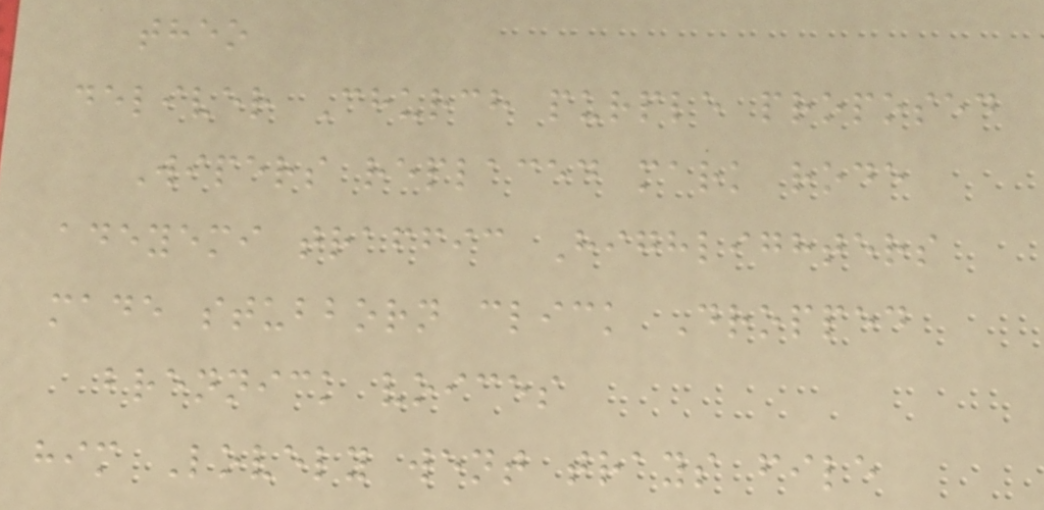theo
deliver Church purple proposed
Wipers replaced mark rode
adeyemi traffic Highlighters
made stubborn click Dropped
brennick voices
him Lovely went trays file
